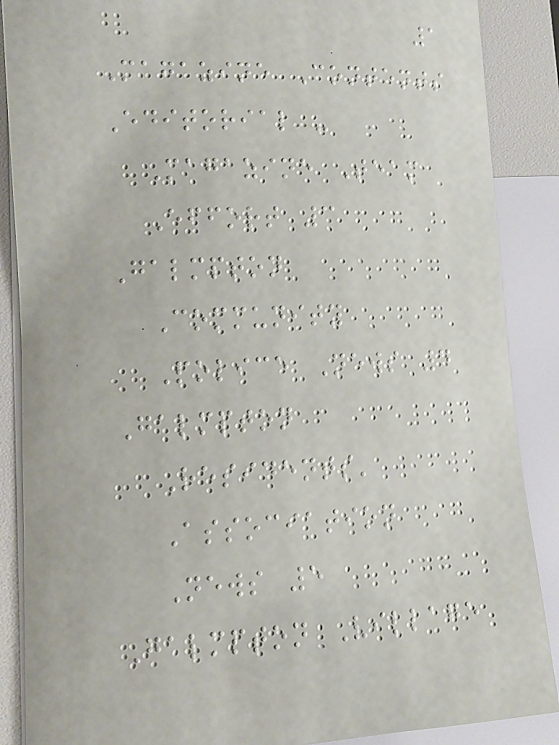1
Magazine Contents
Editorial -
Magazine Team
Effort 3
Galmpton
Community
Police News 4
Galmpton
Residents'
Association
News 5
Galmpton Village
